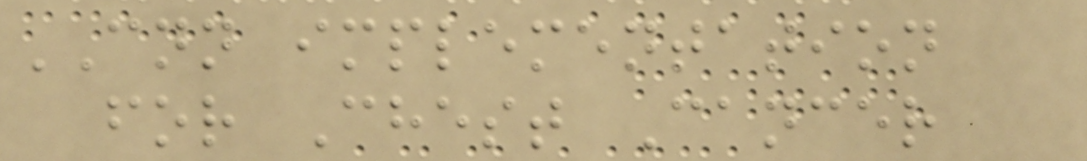CNN implementation
for Chest Cancer
